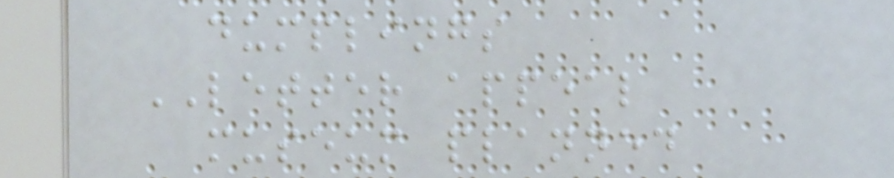dumplings
LETTER appeal
museum planned
